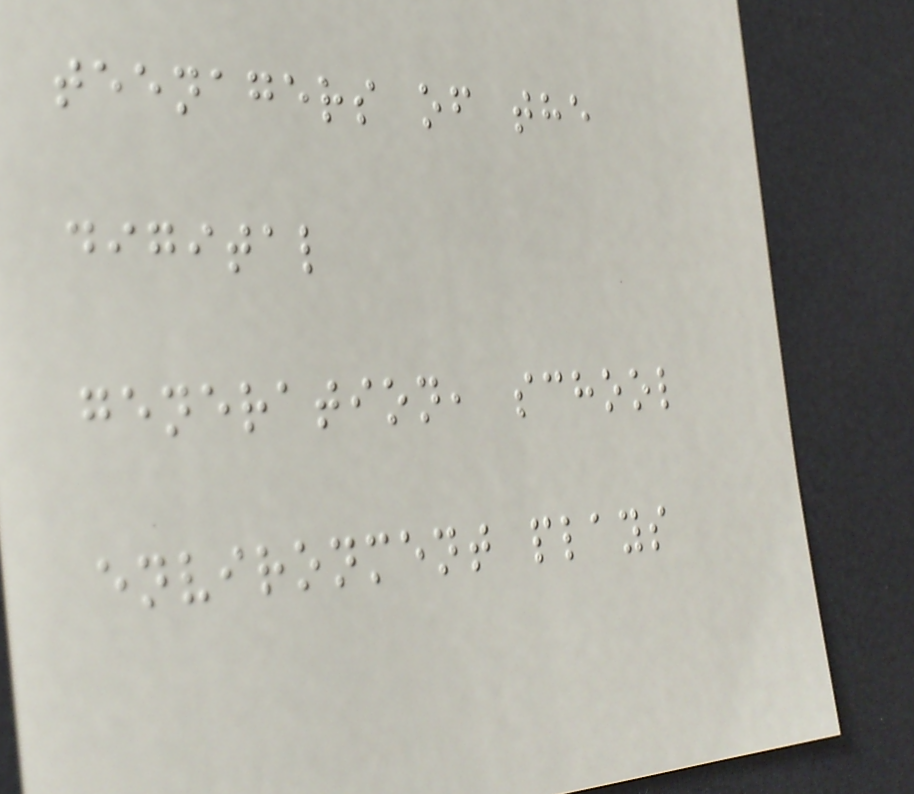teenagers of the
digital
generation, school
environment plays
